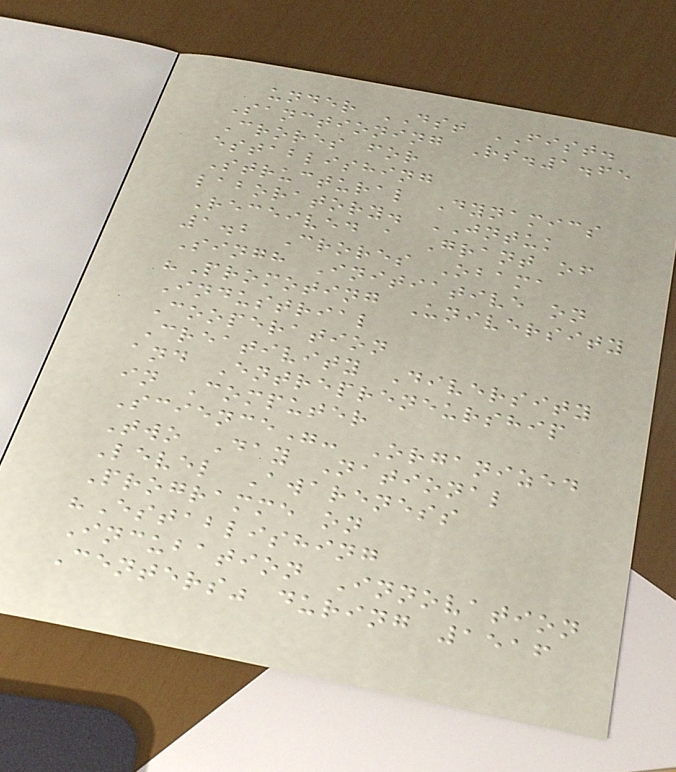under DST FIST.
Sanctioning Rs.1.65
Crores for
establishing
Structural Dynamics
laboratory. JNTUK
Received a Grant of
1.2 Crores Obama
Singh Initiative on
"Promoting University
Industrial
Cooperation
Creativity Diversity
and Entrepreneurship
in Computer
Science"- Organized
Two Day National
Level Awareness
Programme on
"Establishing
Incubation Innovation
Centers" during 1516
